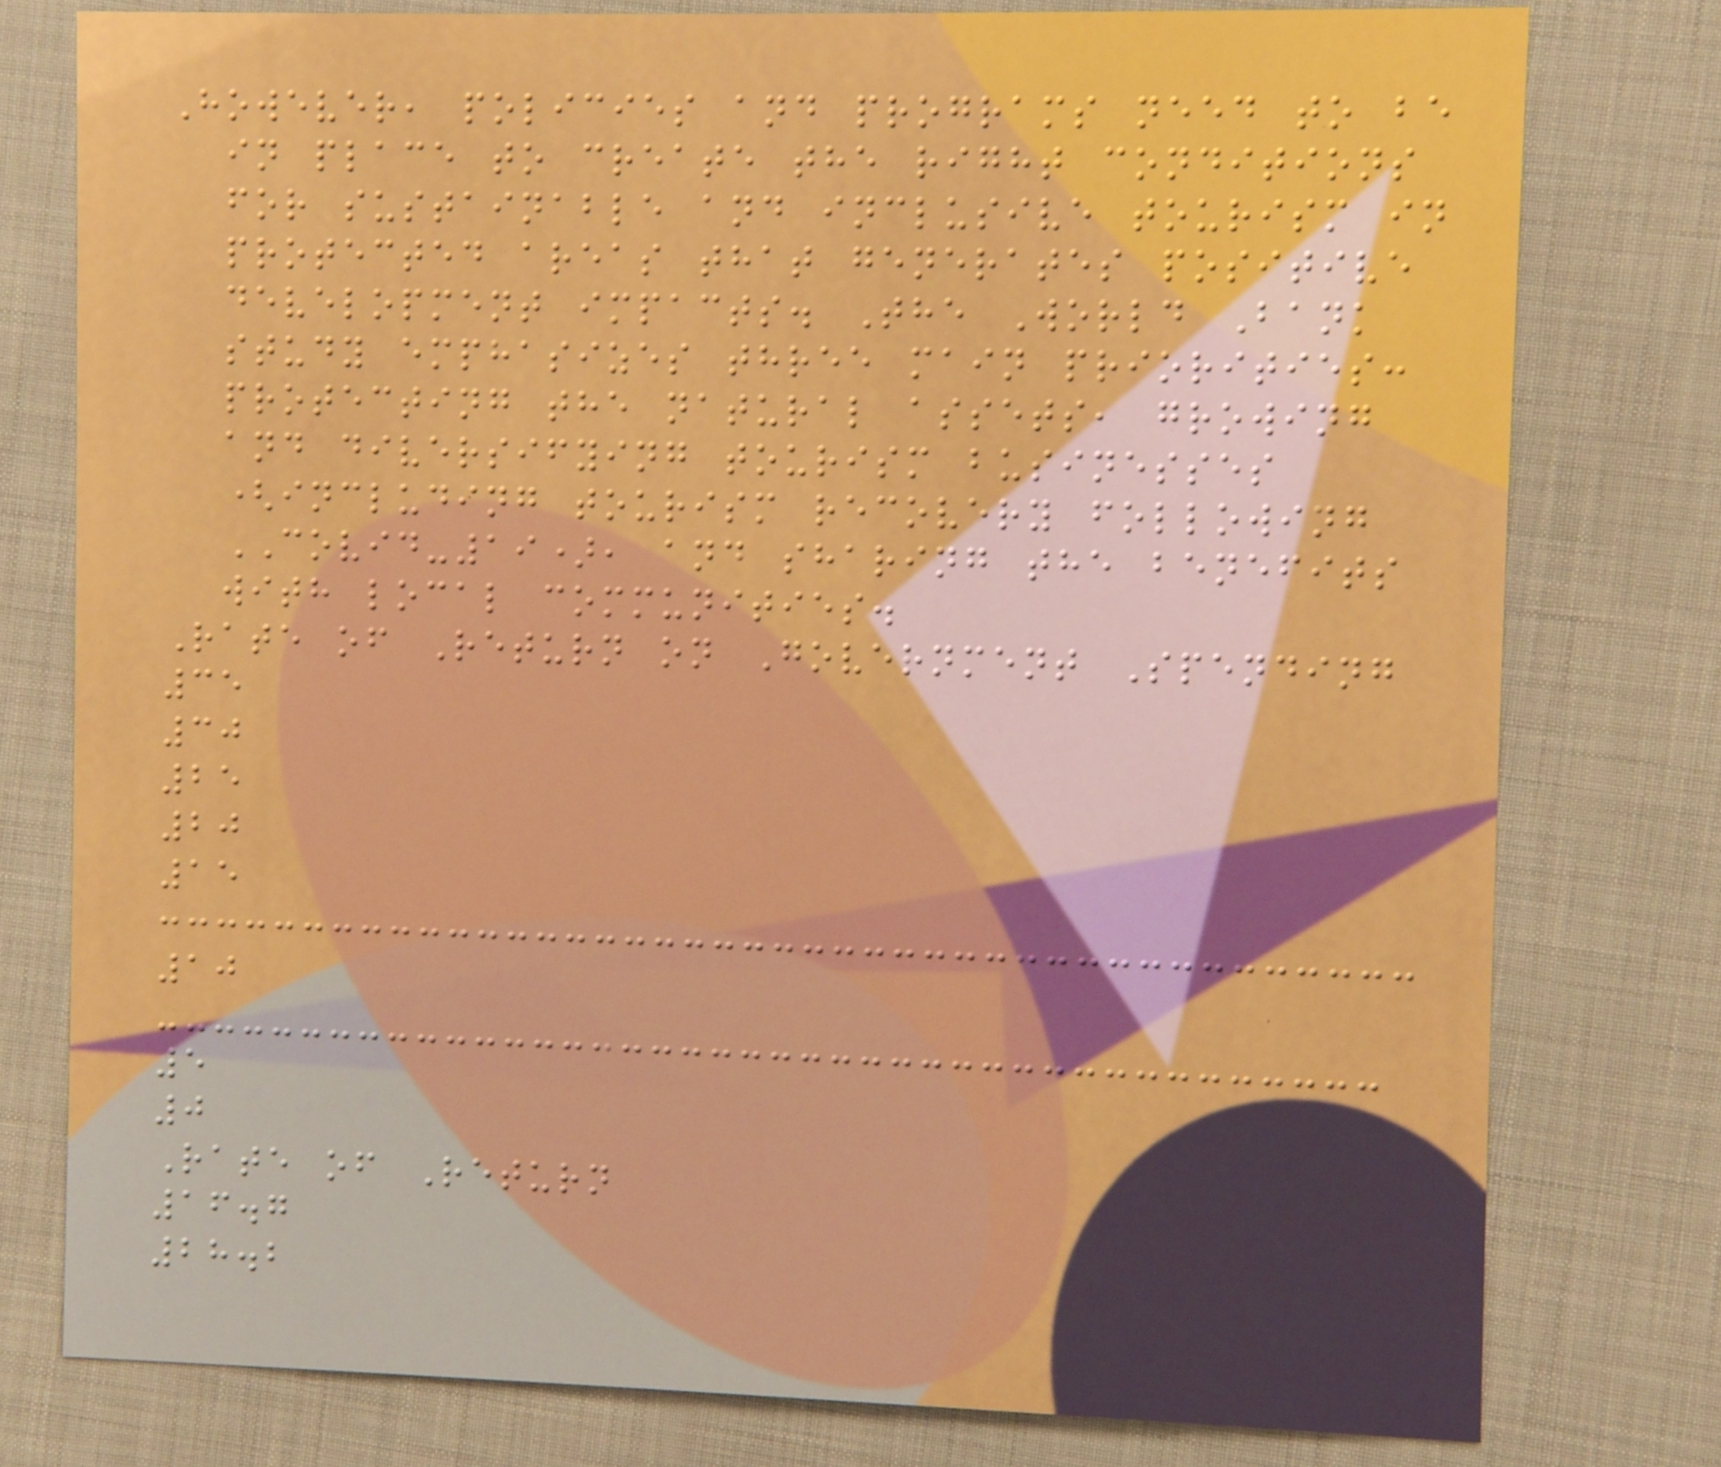However, policies and programs need to be
in place to create the right conditions
for sustainable and inclusive tourism in
protected areas that generates positive
development impacts. The World Bank
study emphasizes three main priorities:
protecting the natural assets, growing
and diversifying tourism businesses
(including tourism recovery following
COVID-19), and sharing the benefits
with local communities.
Rate of Return on Government Spending
35
30
25
20
15
10
5
0
Rate of Return
16.7
28.2
